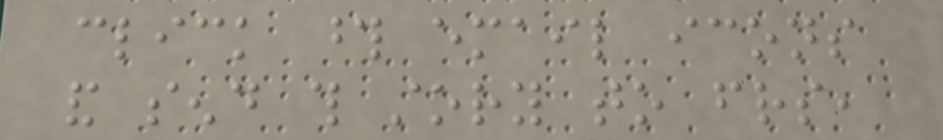click those email icons
and send this story to friends,
